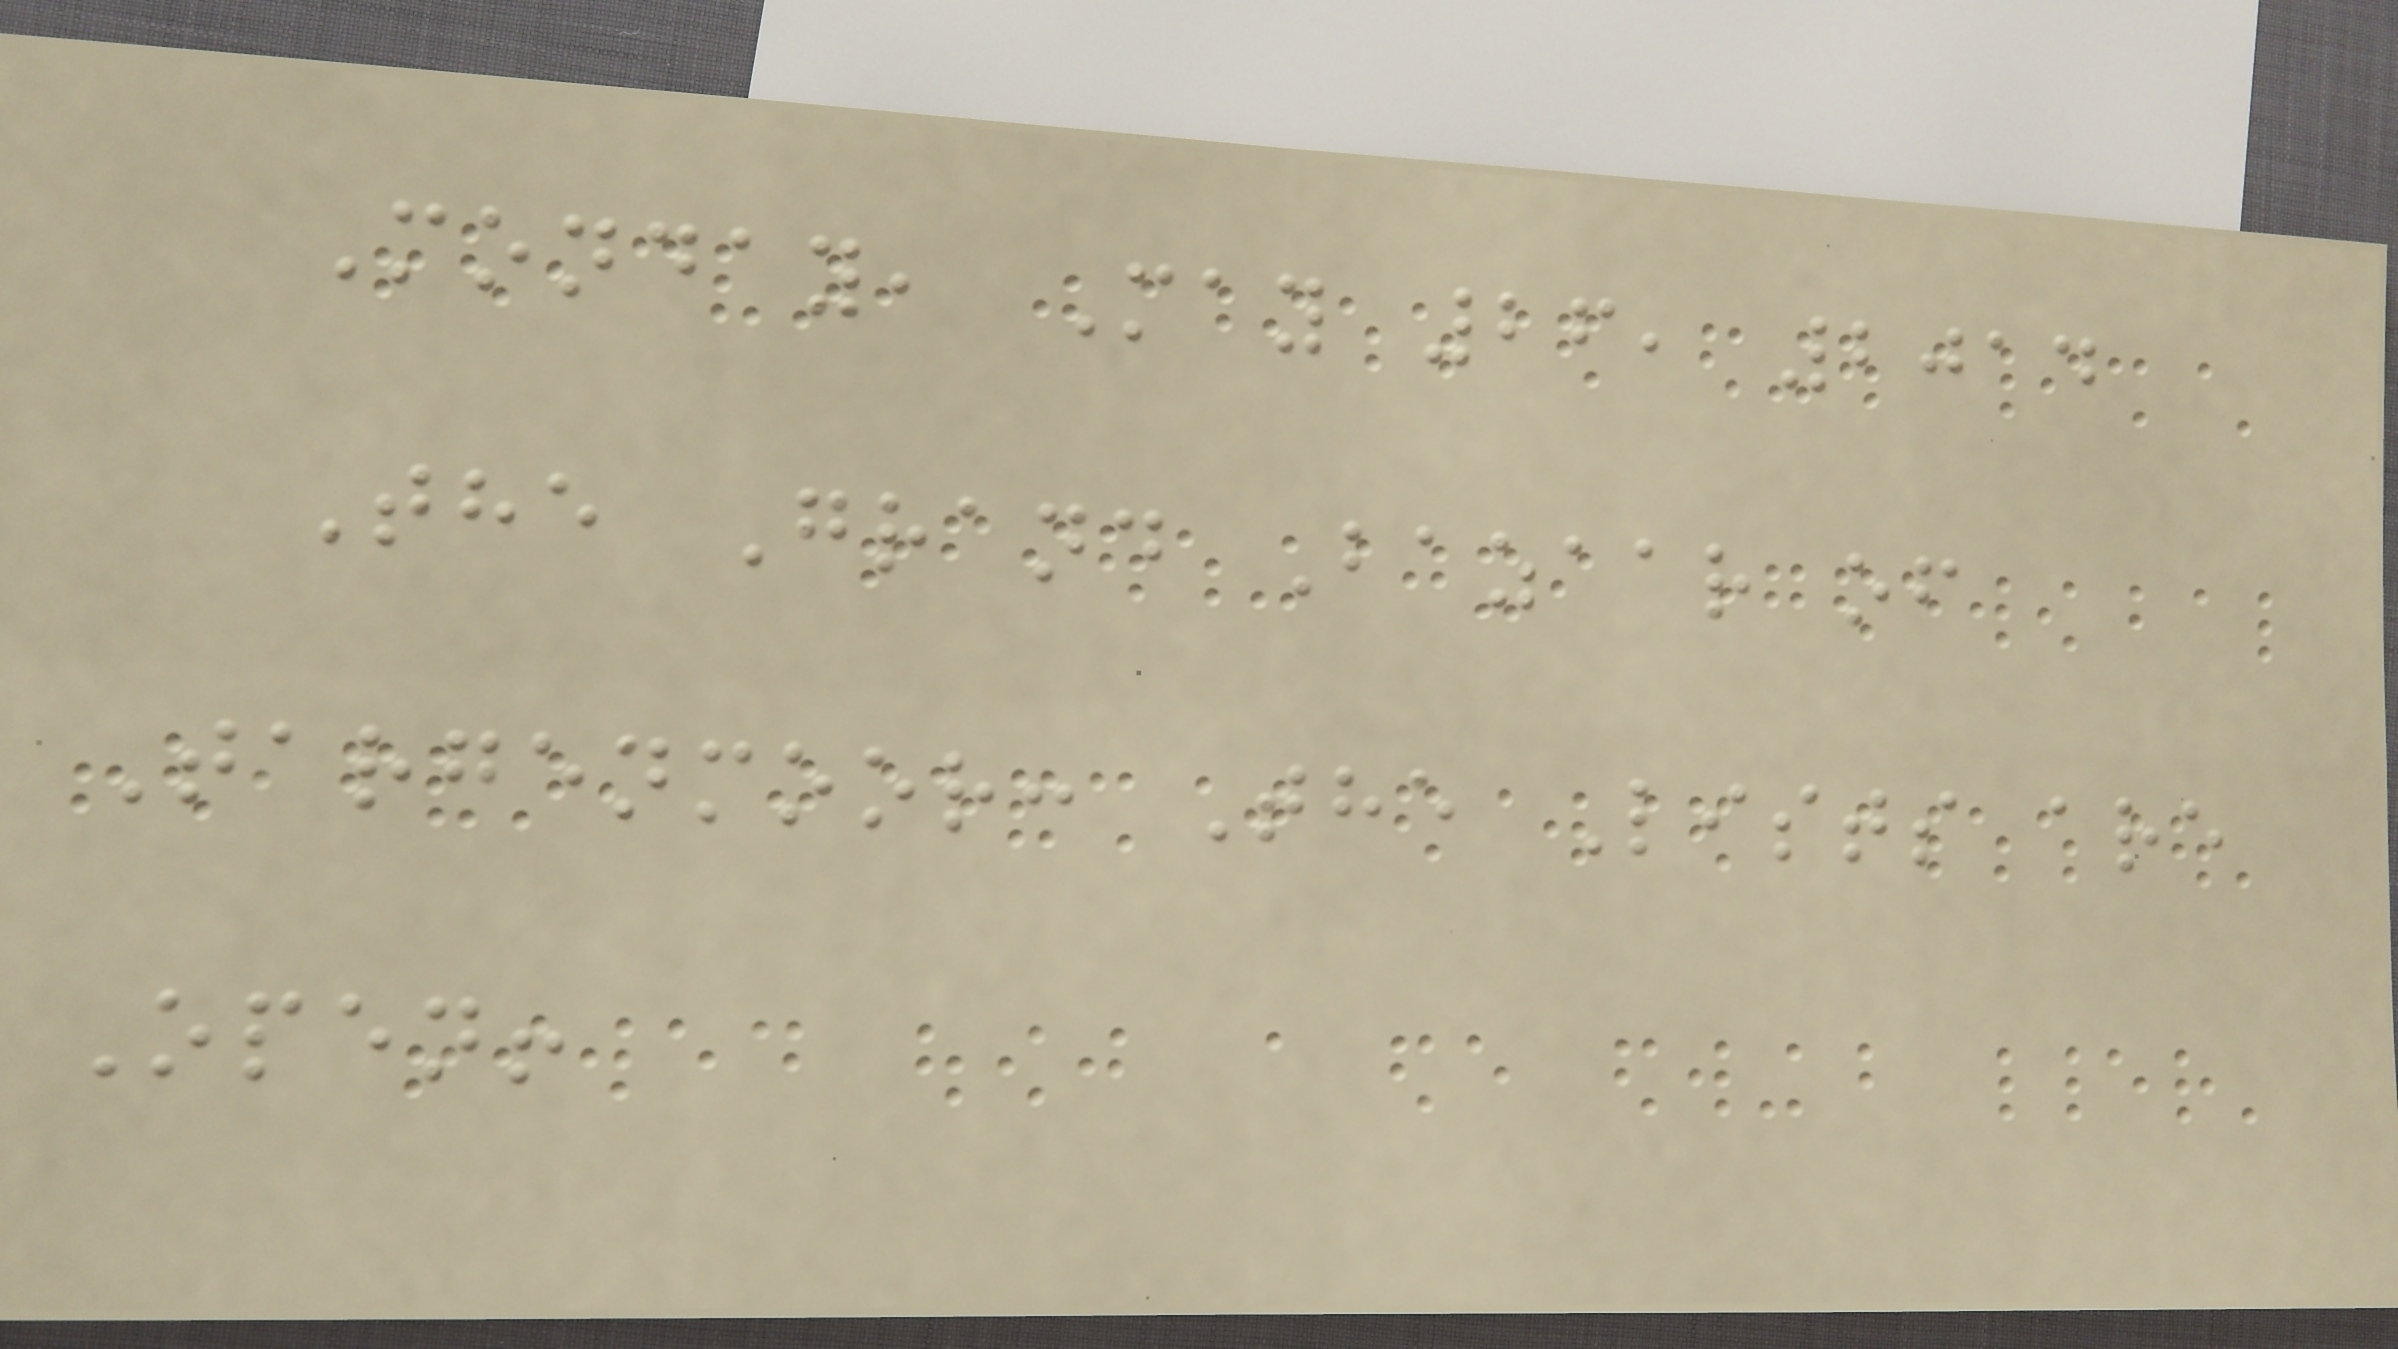Monday, May 26, 2014
The Grand Bazaar of
Targenmoor: The Lists are
Open!
